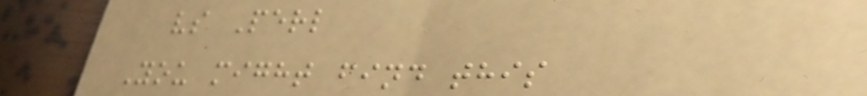vs Perl
You might find this
